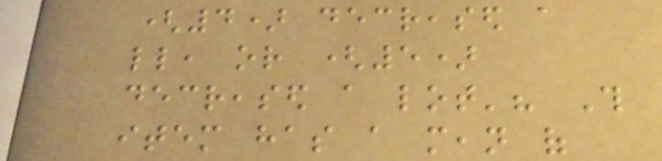(4) decreased a
little, or (5)
decreased a lot'? This
item has a mean of
